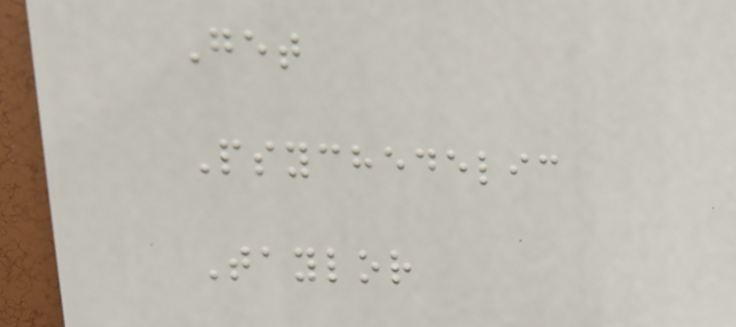Get
Psychedelic
Taylor
